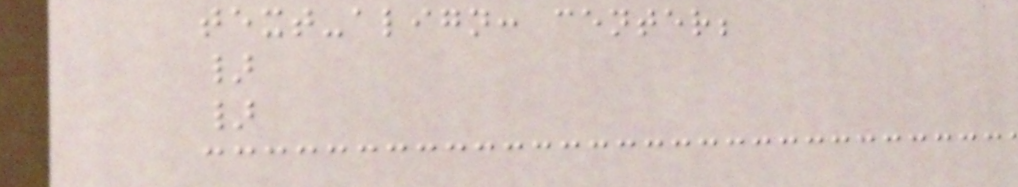text-align: center;
}
}
